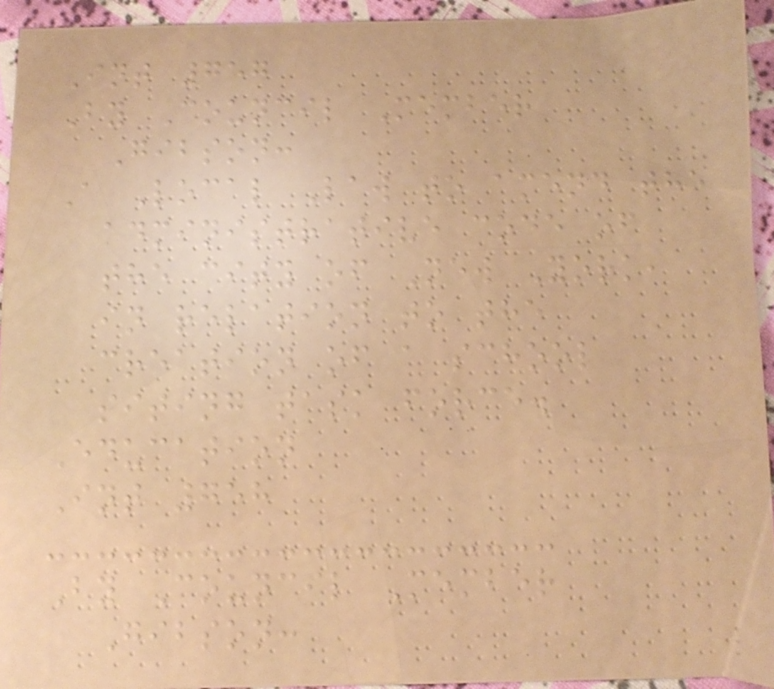Int 757
By Council Member
Gibson:
A Local Law to amend the
administrative code of
the city of New York,
in relation to the
creation of a school
siting task force.
Education
Int 758
By Council Member
Gibson:
